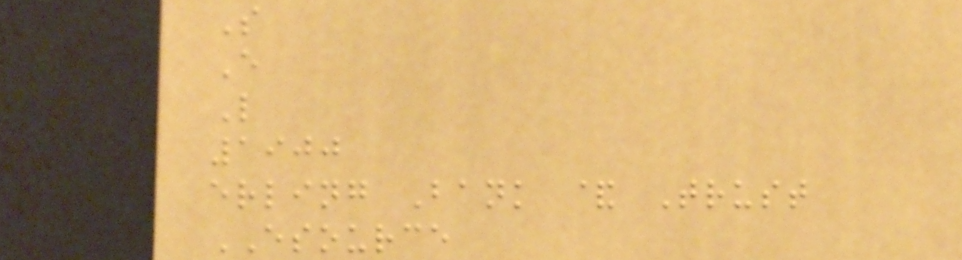S
E
L
1900
erling Bank & Trust
ESOURCE
